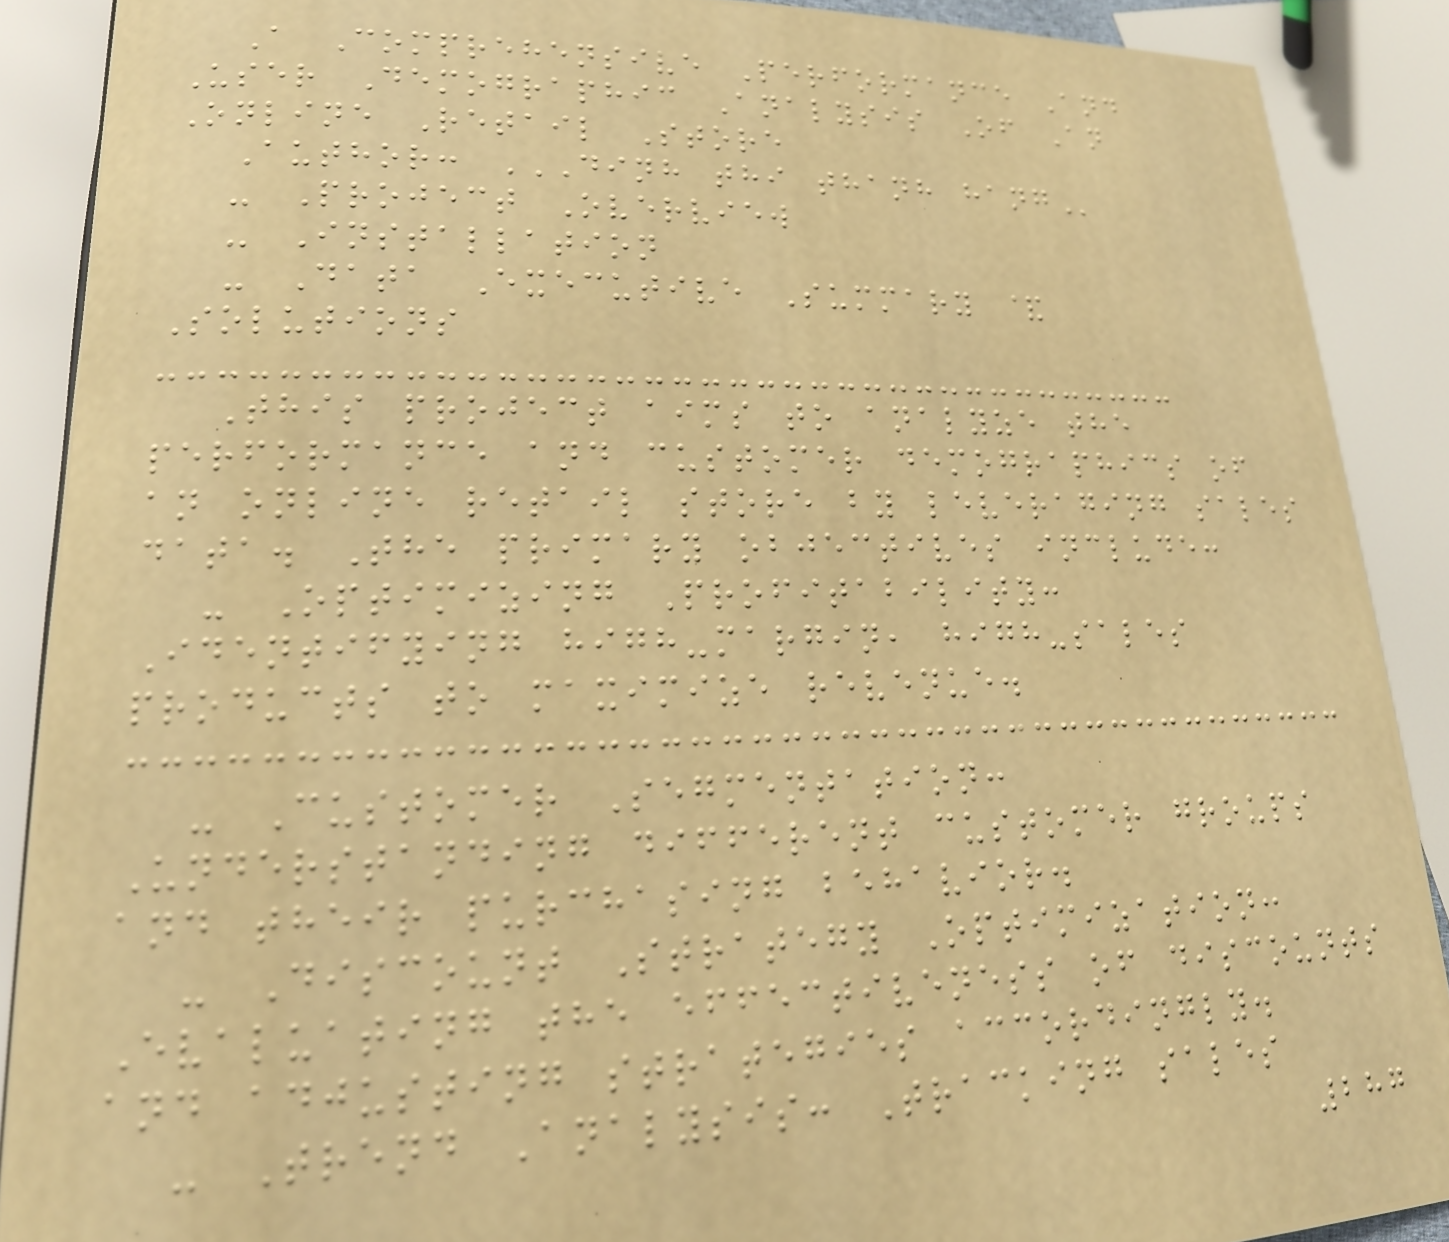A Comprehensive Performance And
User Demographic Analysis Of An
Online Retail Store
Author: DINH THI THANH HANG
- Project Overview
- Installation
- Data Executive Summary &
Solutions
This project aims to analyze the
performance and customer demographics of
an online retail store by leveraging sales
data. The primary objectives include:
- Optimizing Profitability:
Identifying high-margin, high-sales
products to maximize revenue.
- Customer Segmentation:
Understanding different customer groups
and their purchasing behavior.
- Discount Strategy Optimization:
Evaluating the effectiveness of discounts
and adjusting strategies accordingly.
- Trend Analysis: Tracking sales
287
